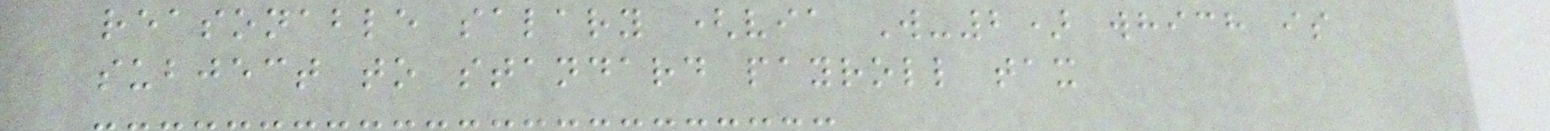reasonable salary (via W-2) which is
subject to standard payroll tax
